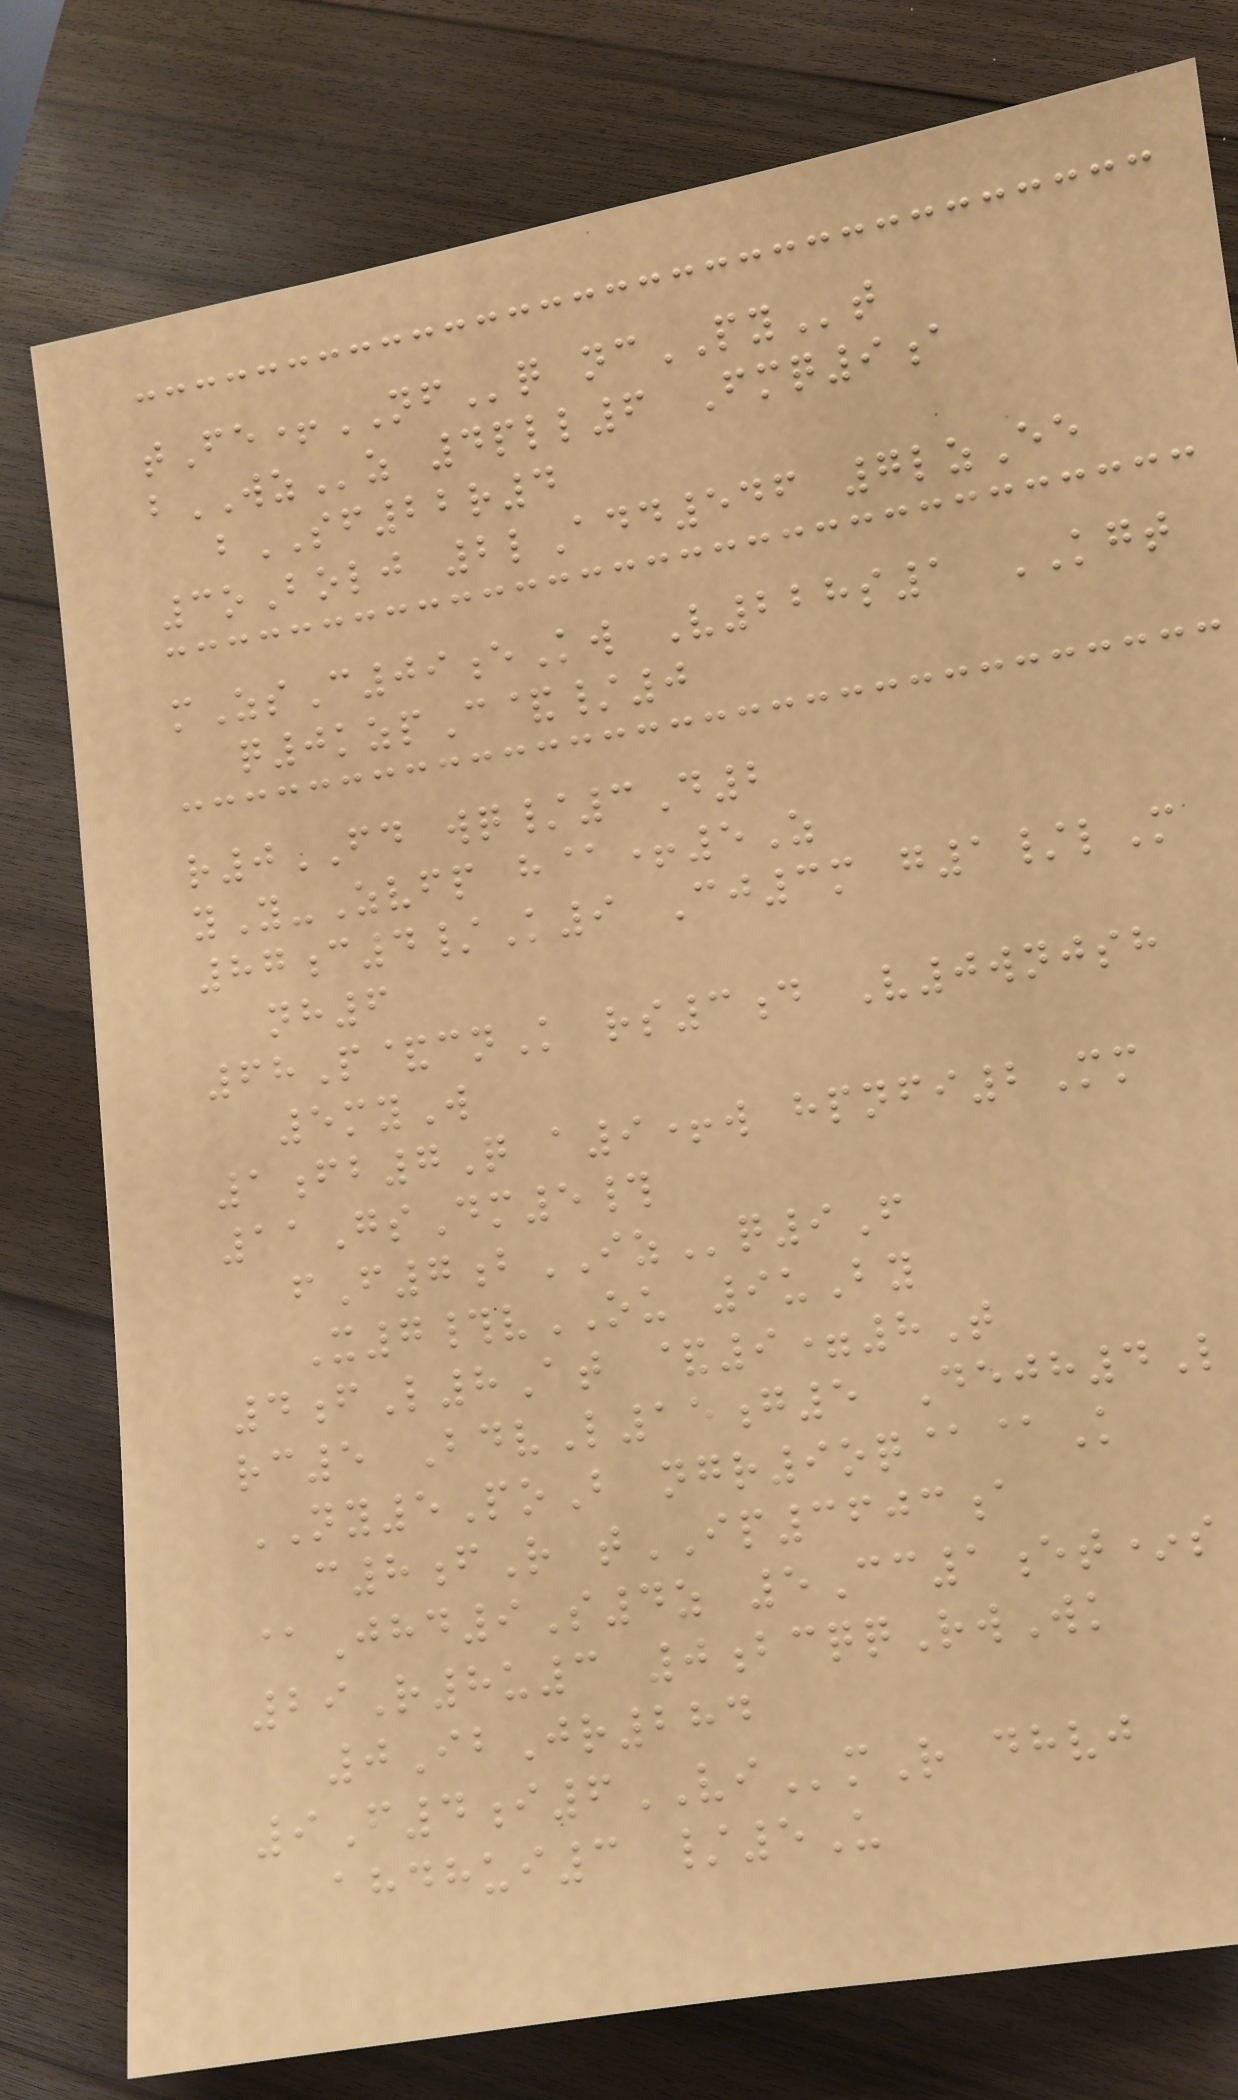tFe+NFq ncPYt
bWZz 4pll6 Fmq9a
bSF22r4
3oBolj 2lAdd546 7lzEe
mZsC09eKw V228s1 KGT
q0kzpC&/0
r0FD wq/3D2
yY-Zvfp h@+5Z
87c4/K9 Cj3m g1/lM
nh6
68P&cnK rs3d V0wnjsh
5myW
1fb7Q a9+w hpnfi2Mm
11GsDm5#
fF7bIZq9F
X7#vOU 9uBy
4fL8At &9=8T
rc5 BdvL15g5 Dejh4L
NY5PoB ngr9oq@@K
c8fR tIP3603a
@Jhd9S4z 5Cc1et*s
29R8u3 0bcqqRwWk
0IbJr284
9F4i6VImR dhvj
ahdhui3 /5U
